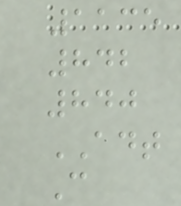1135
842
840
ADT
C
